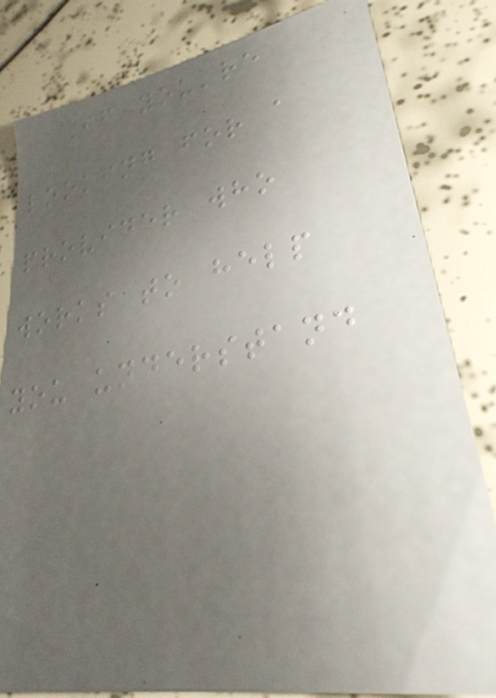If you're
looking for a
provider who
works to help
you understand
